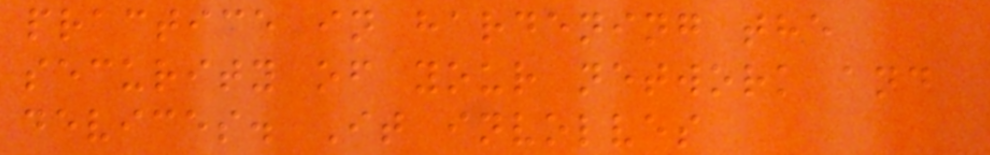practice in hardening the
security of your network and
devices. It involves
